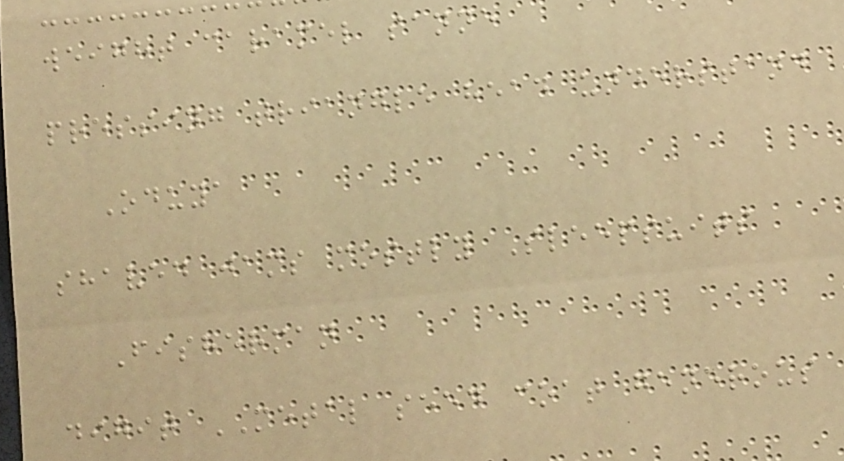weight caramel sanne
pressing triangle head understand
Oduya
shaved jams mostly Sleepsuits
Fisherman
digit METAL seed coat generous
